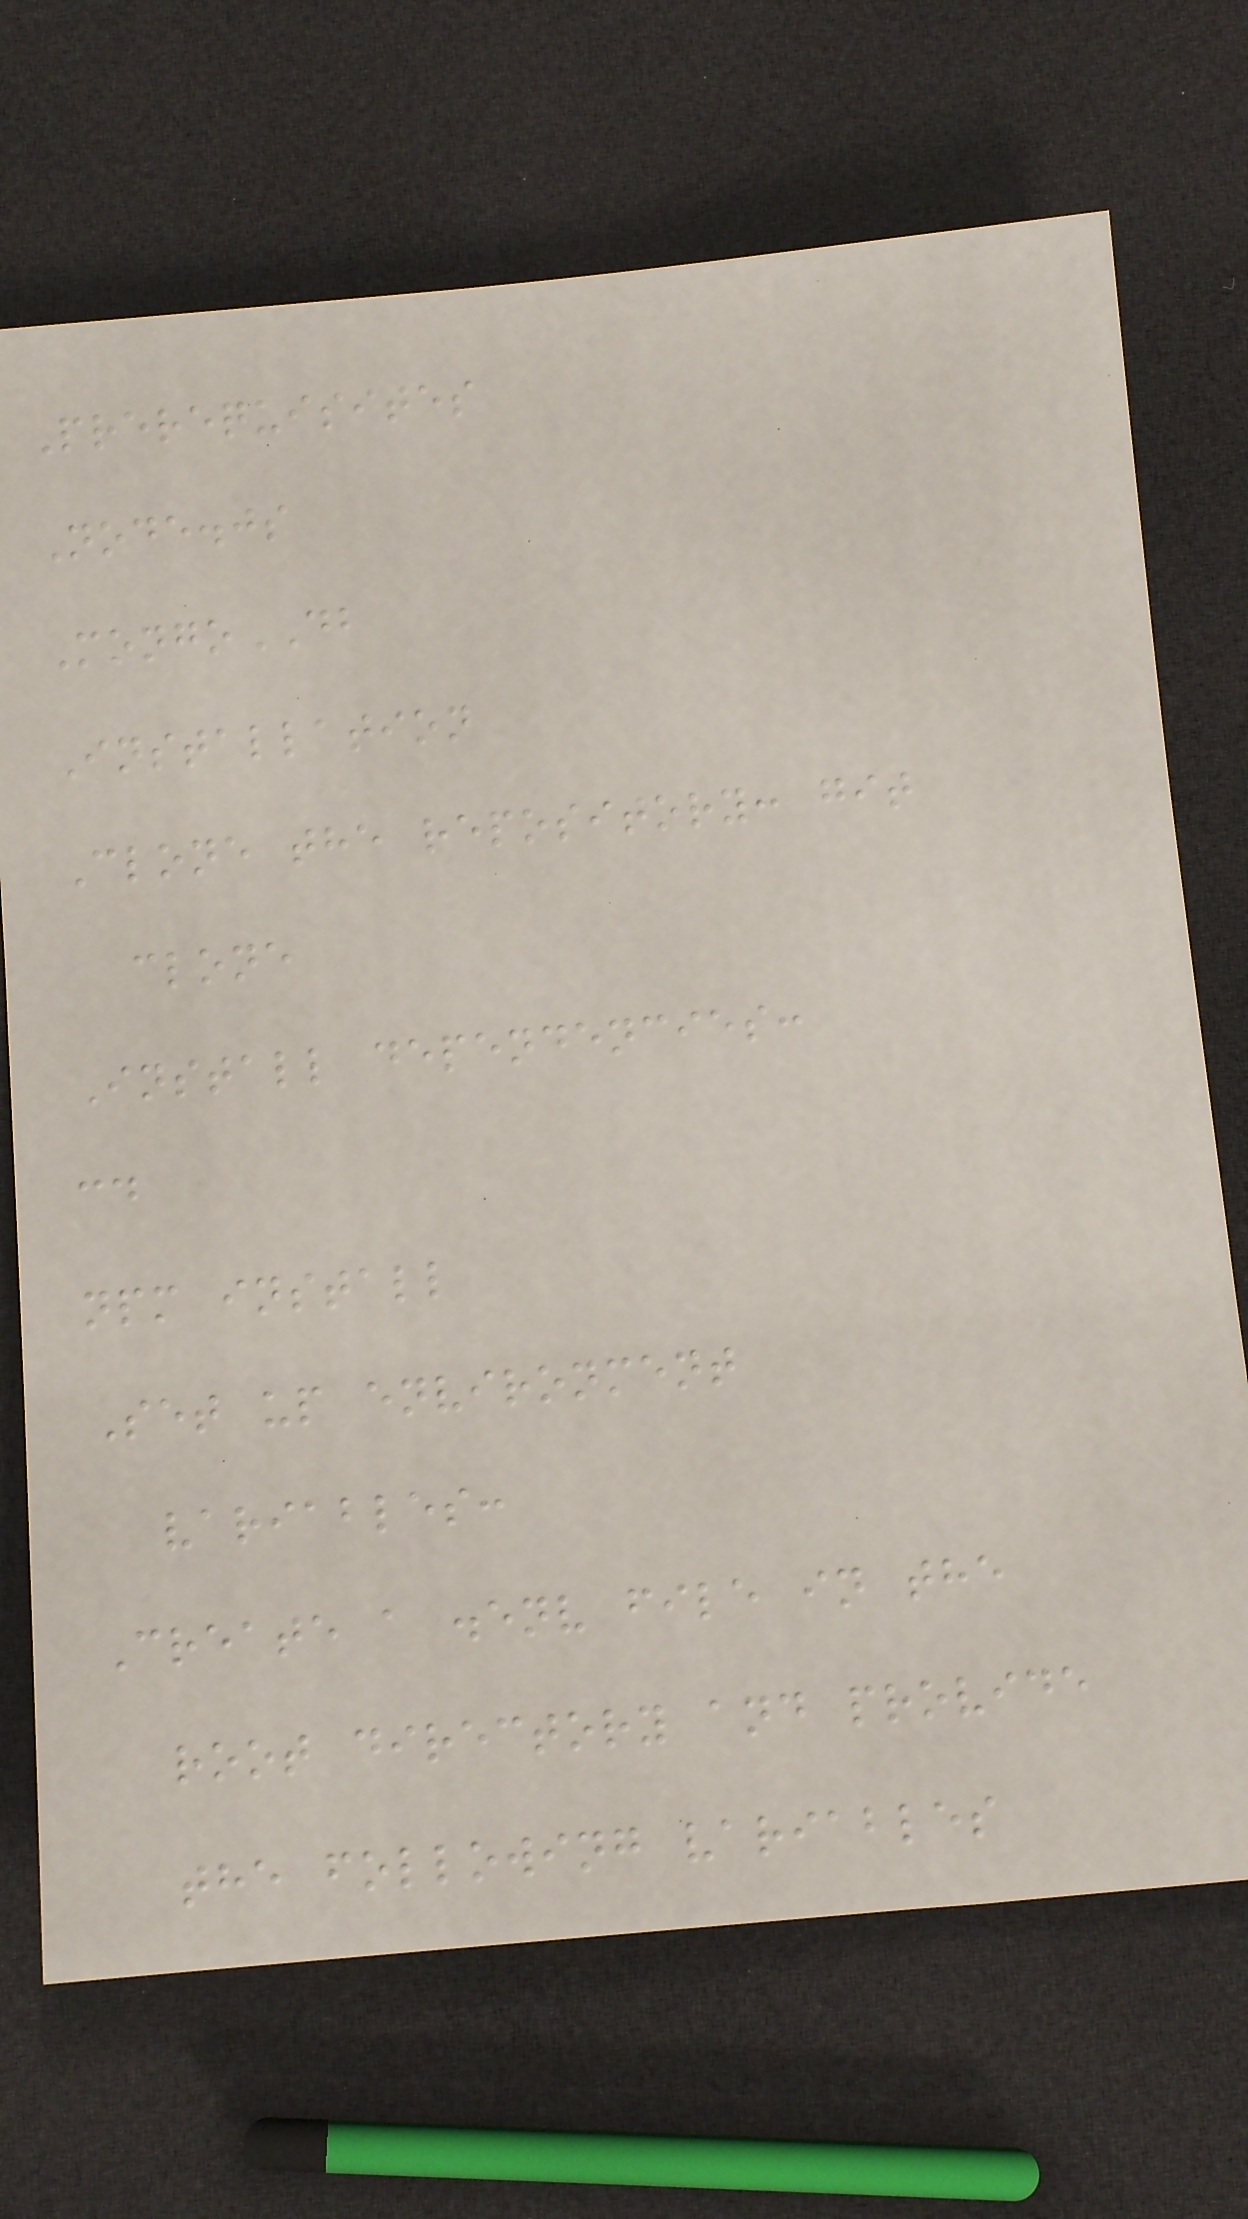Prerequisites
Node.js
MongoDB
Installation
Clone the repository: git
clone
Install dependencies:
cd
npm install
Set up environment
variables:
Create a .env file in the
root directory and provide
the following variables
